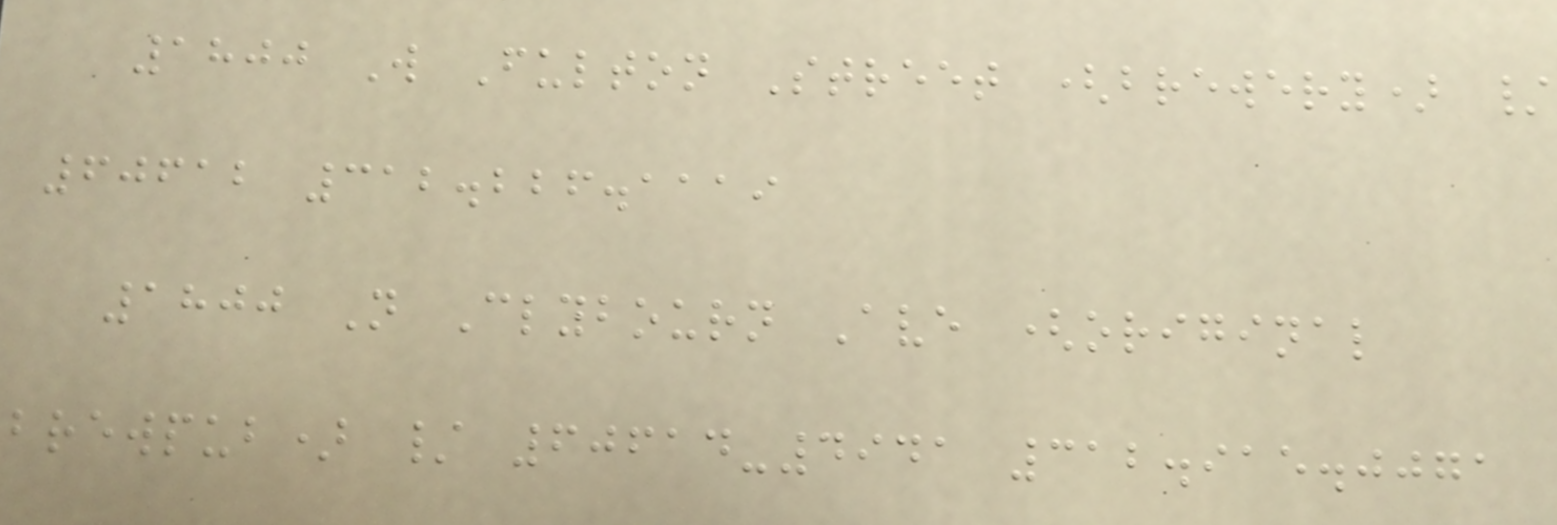1800 W Fulton Street (brewery) /
60612 312.226.1119
1800 N Clybourn Ave (original
brewpub) / 60614-4941 312.915.0071
